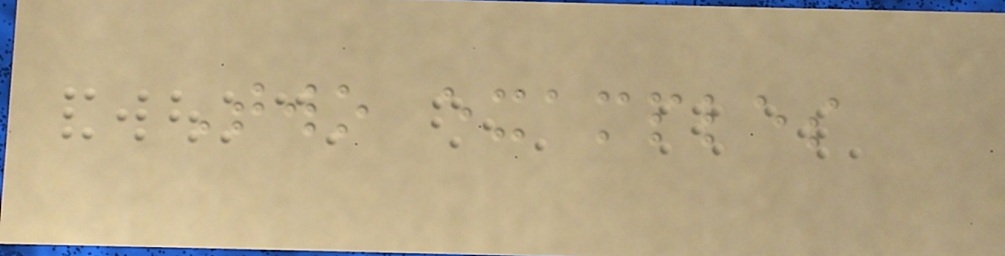Two examples
